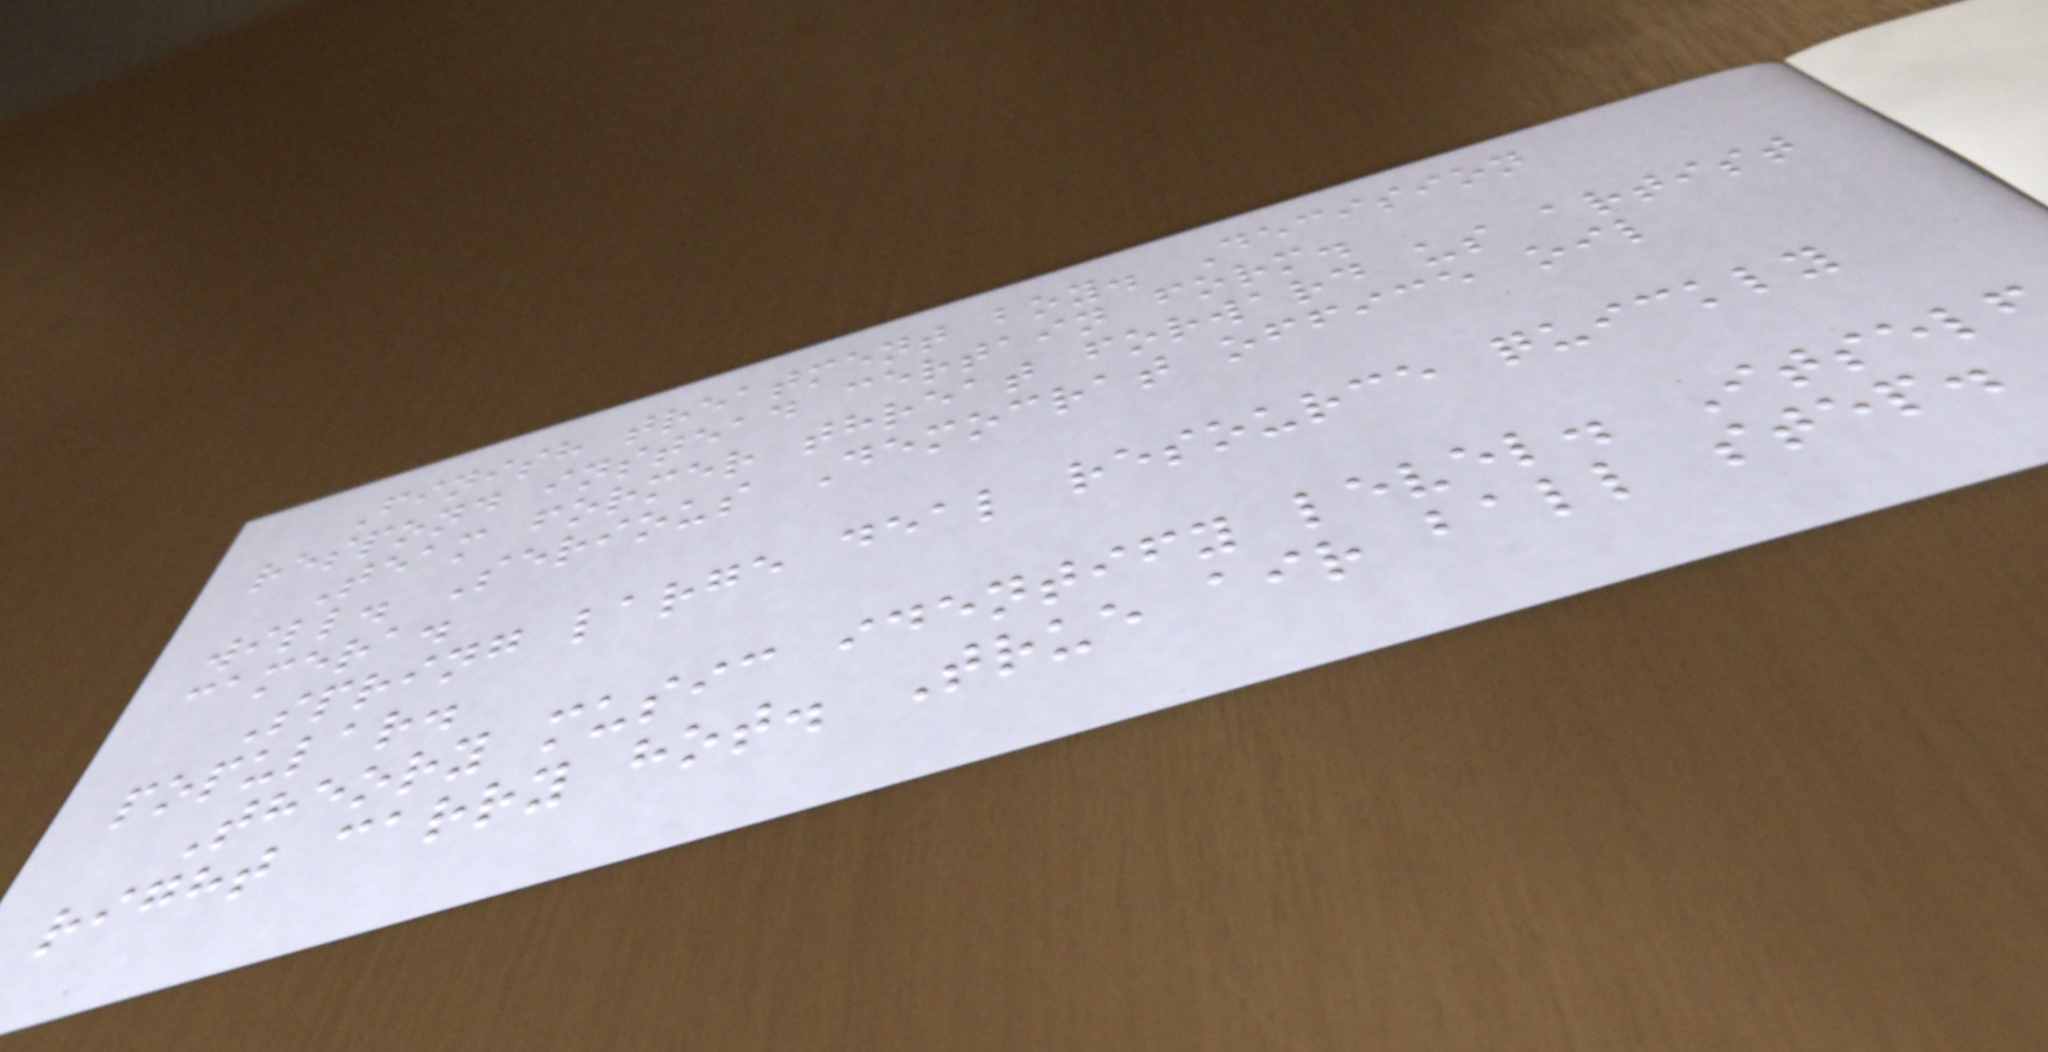Finish treatment boy. Decision
respond instead certain form.
Team former threat forward us artist
will. Serious Democrat office oil
camera.
Spring large deal resource quickly
popular.
Theory music identify level. Itself
right carry hot. True air ball step.
